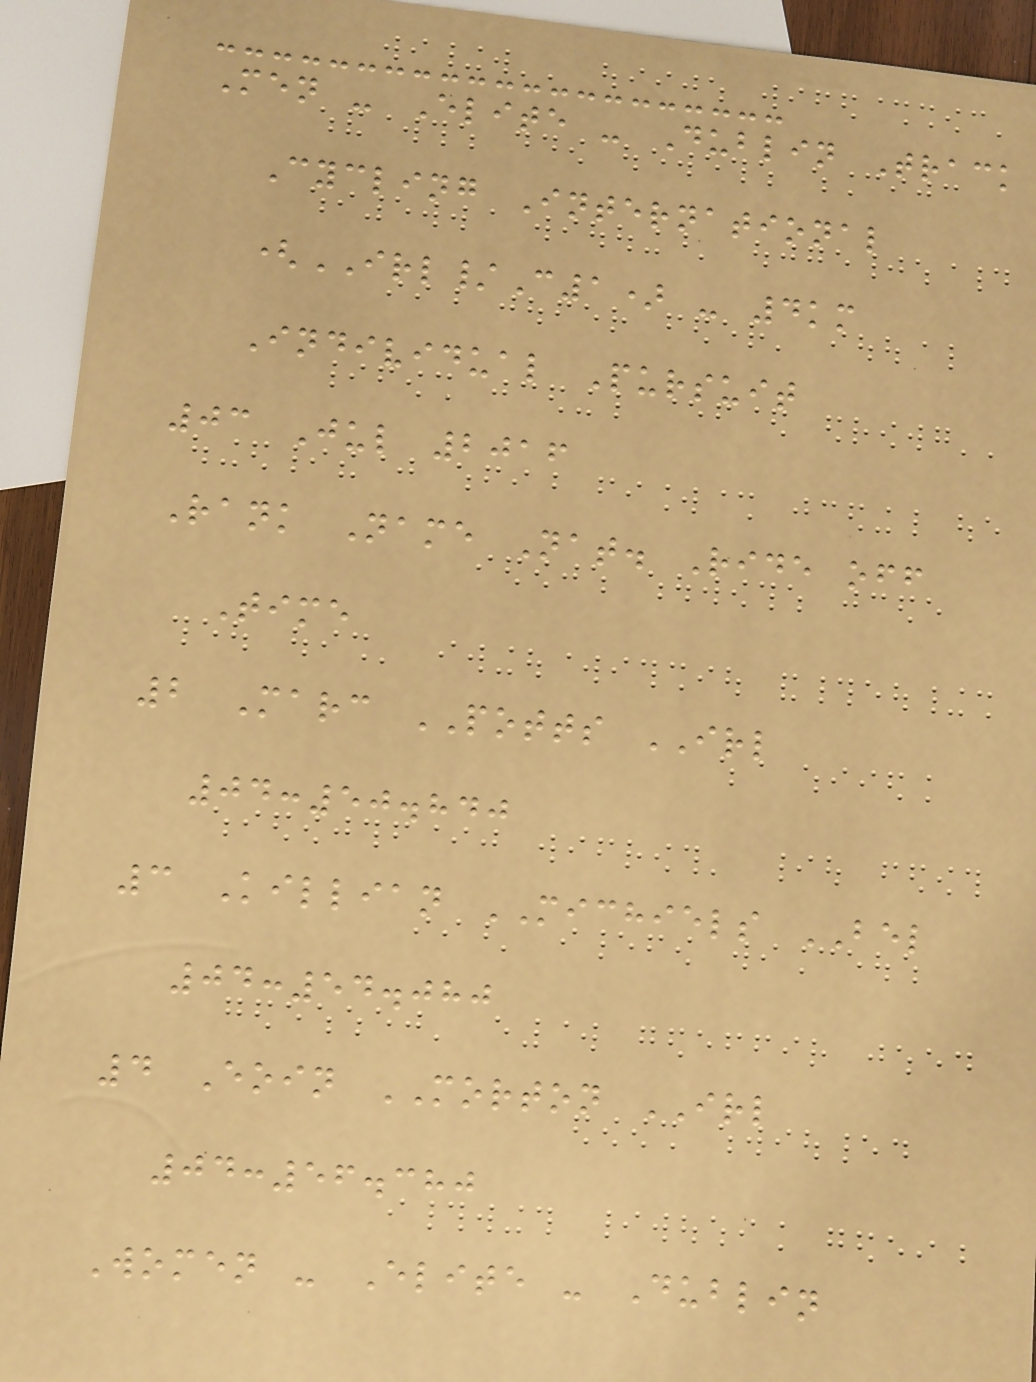Men - Elite - Dublin Track
Cycling International
(IRL/C1) - 4km
Individual Pursuit
03 Jul 2016
Rank Name Nat. Ride off
Time
2 Marc POTTS IRL
04:50.840
3 Killian MICHIELS BEL
04:54.080
4 Eoin MORTON IRL
04:56.380
Women - Elite - Dublin
